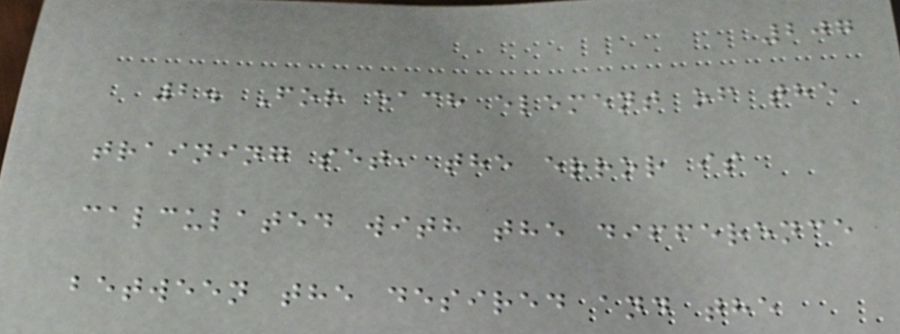207
2. For each element of the
training set, the error is
calculated with the difference
between the desired and the
